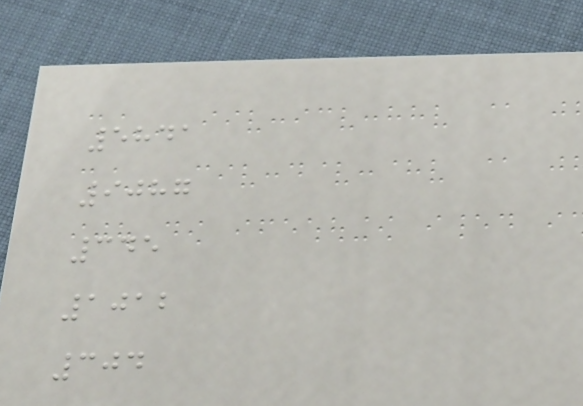5841
9087
345
1012
304
